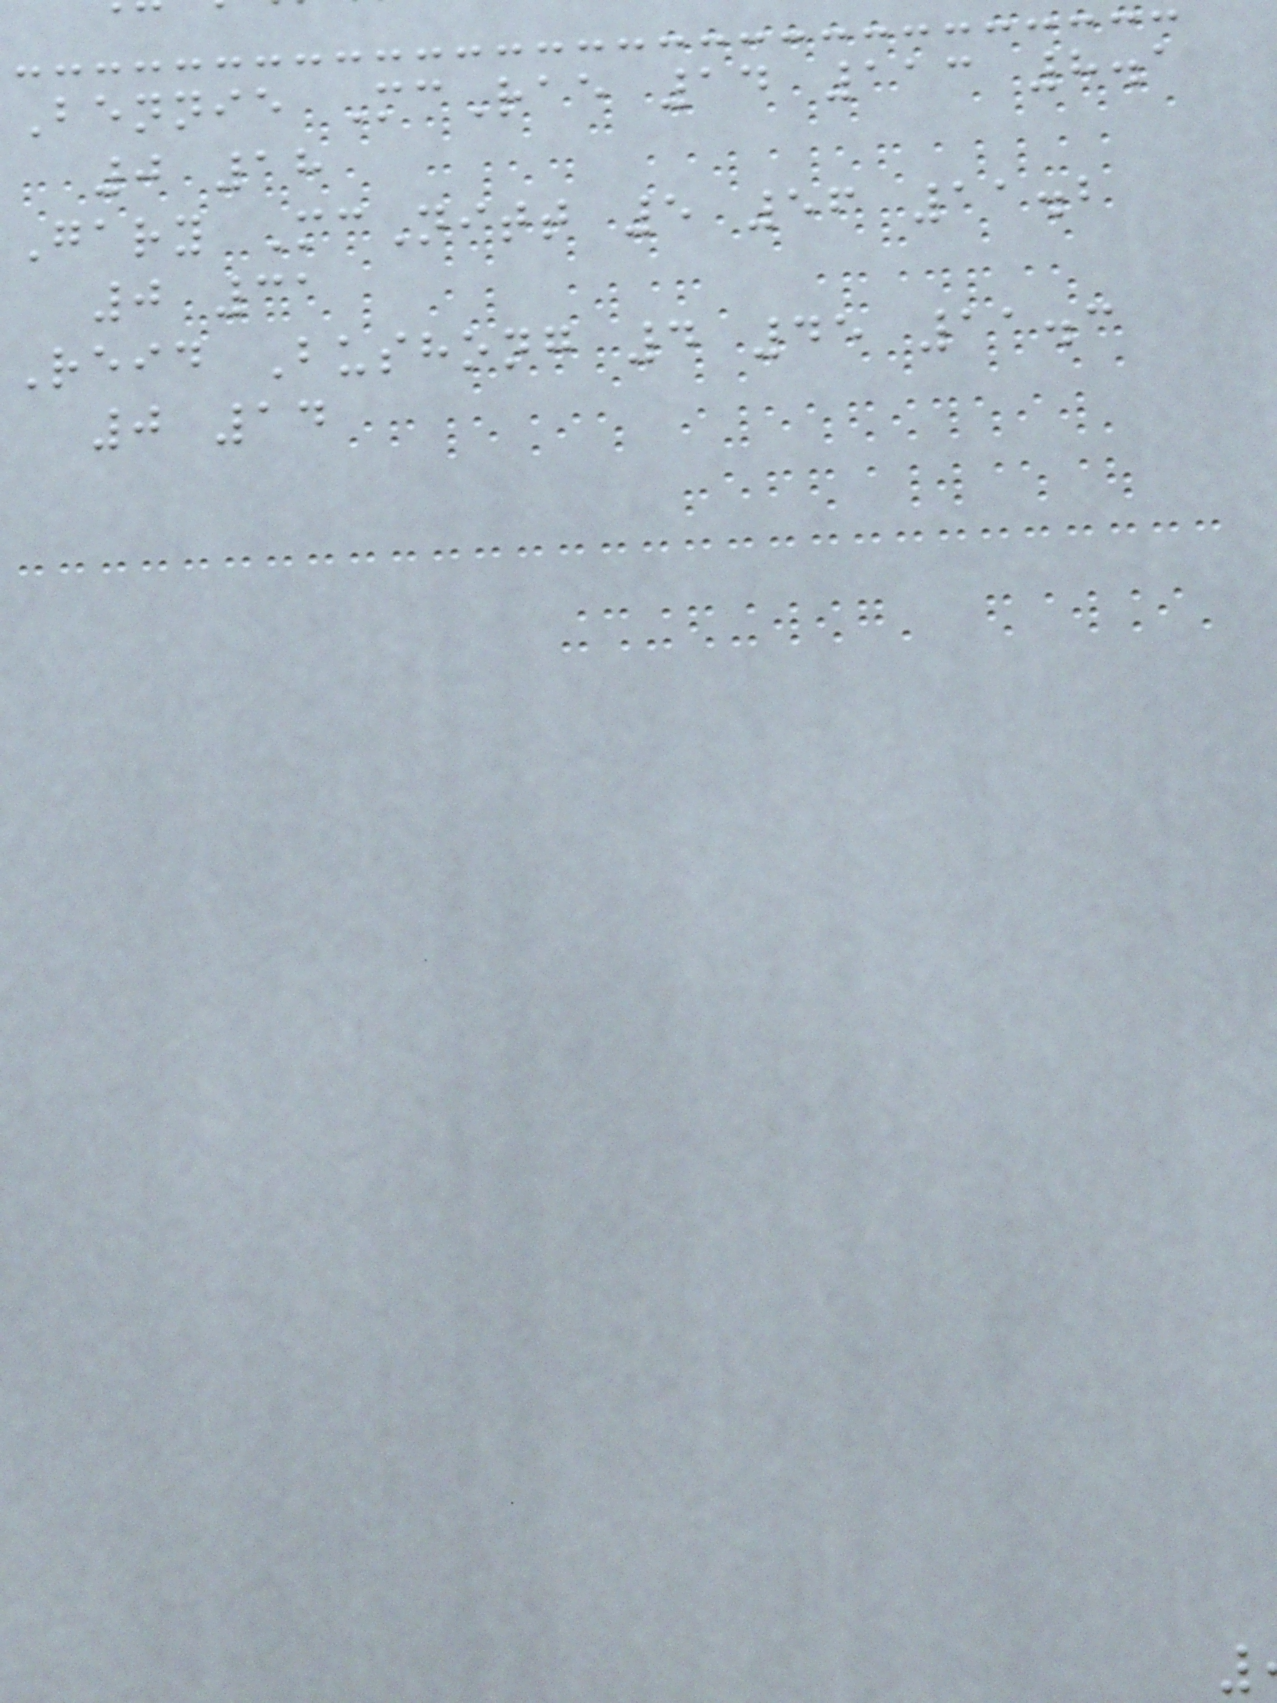Bennie McRae 14 113 8.1
0 18
Gary McNitt 5 56 11.2
0 31
Reid Bushong 4 45 11.3
0 14
